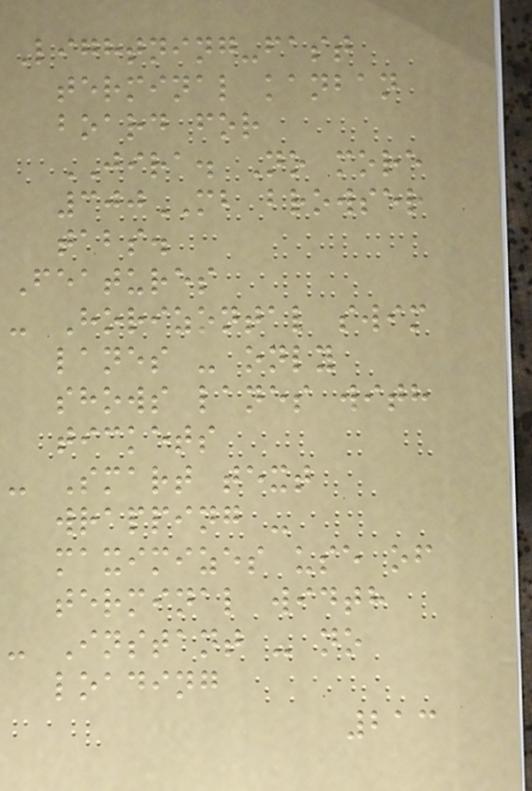Lightning-fast
terminal kanban
board for
JIRA. No more
300MB browser
tabs.
Features
- Horizontal swim
lanes - only
shows lanes with
tickets
- Smart text
wrapping -
maximizes use of
terminal width
- Instant - no
loading
213
